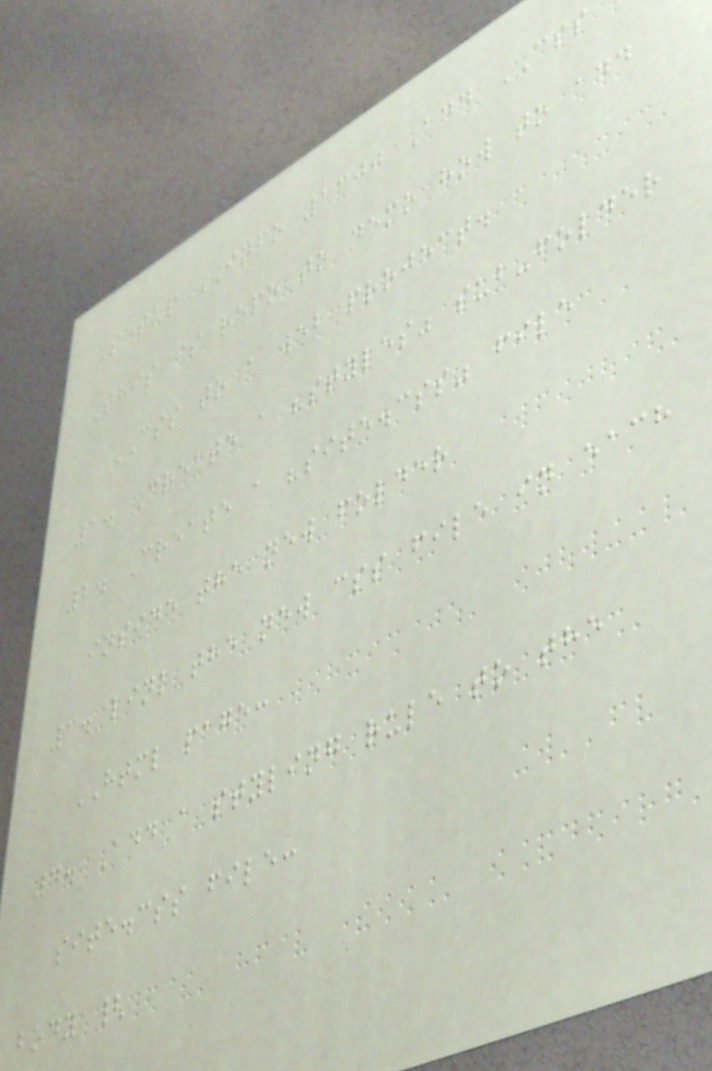Setup INFO 1300 Add CSS
This is repo to demo how to add
CSS to a web project.
1. Create a "styles" sub-folder
2. Create a "site.css" file
inside the new folder
3. link the new css file in each
HTML page:
4. Add a styling rule to the
site.css file:
body {
